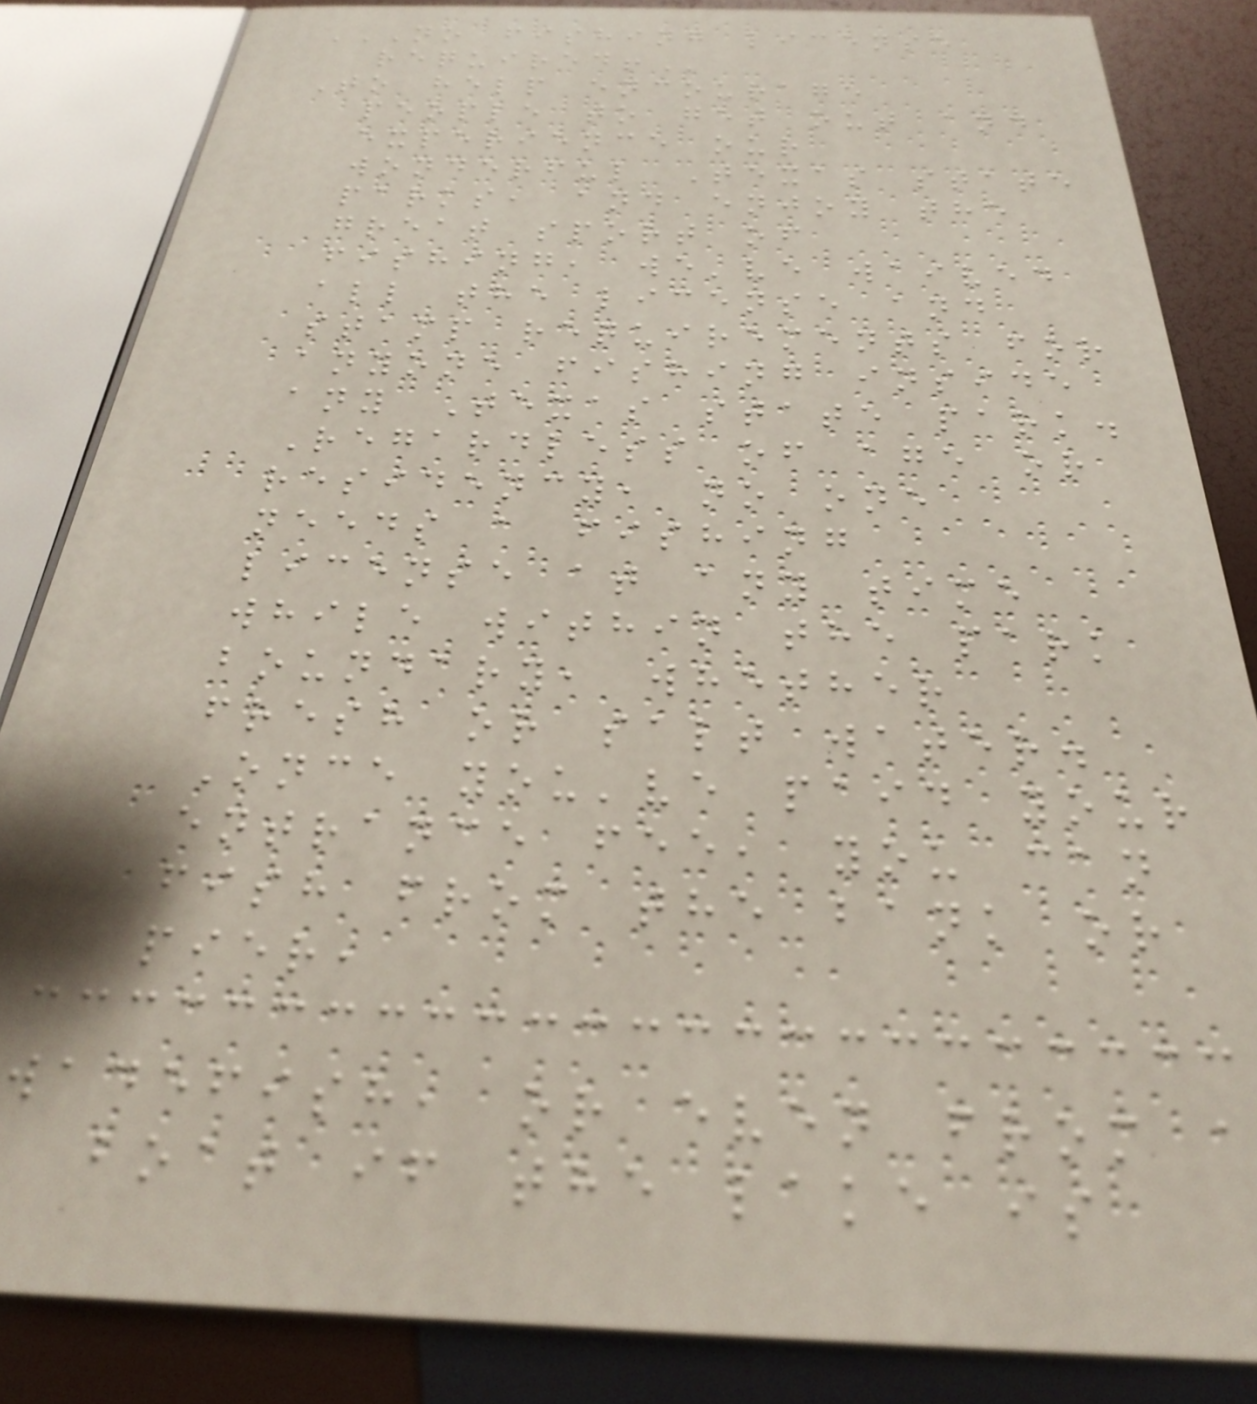NO FISHING LICENSE
REQUIRED!
To help encourage
people to get out and
experience our
wonderful Texas state
parks, and enjoy the
great sport of
fishing, we've waived
all the license and
stamp requirements for
anyone fishing inside
any Texas state park.
Regardless of age or
residency, no one
needs a fishing
license at any time
while within the park
boundary, whether
fresh or salt water.
Once you've paid your
entrance fee, you can
fish from the bank or
pier,
wadefish, or even from a
boat if the lake is
